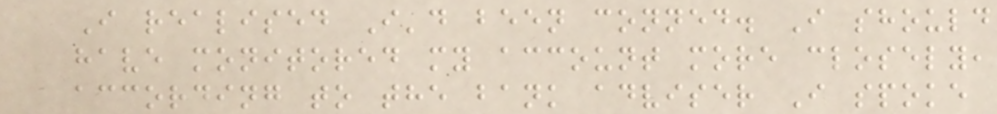I realised I'd been conned. I should
have monitored my account more closely,
according to the bank adviser I spoke
